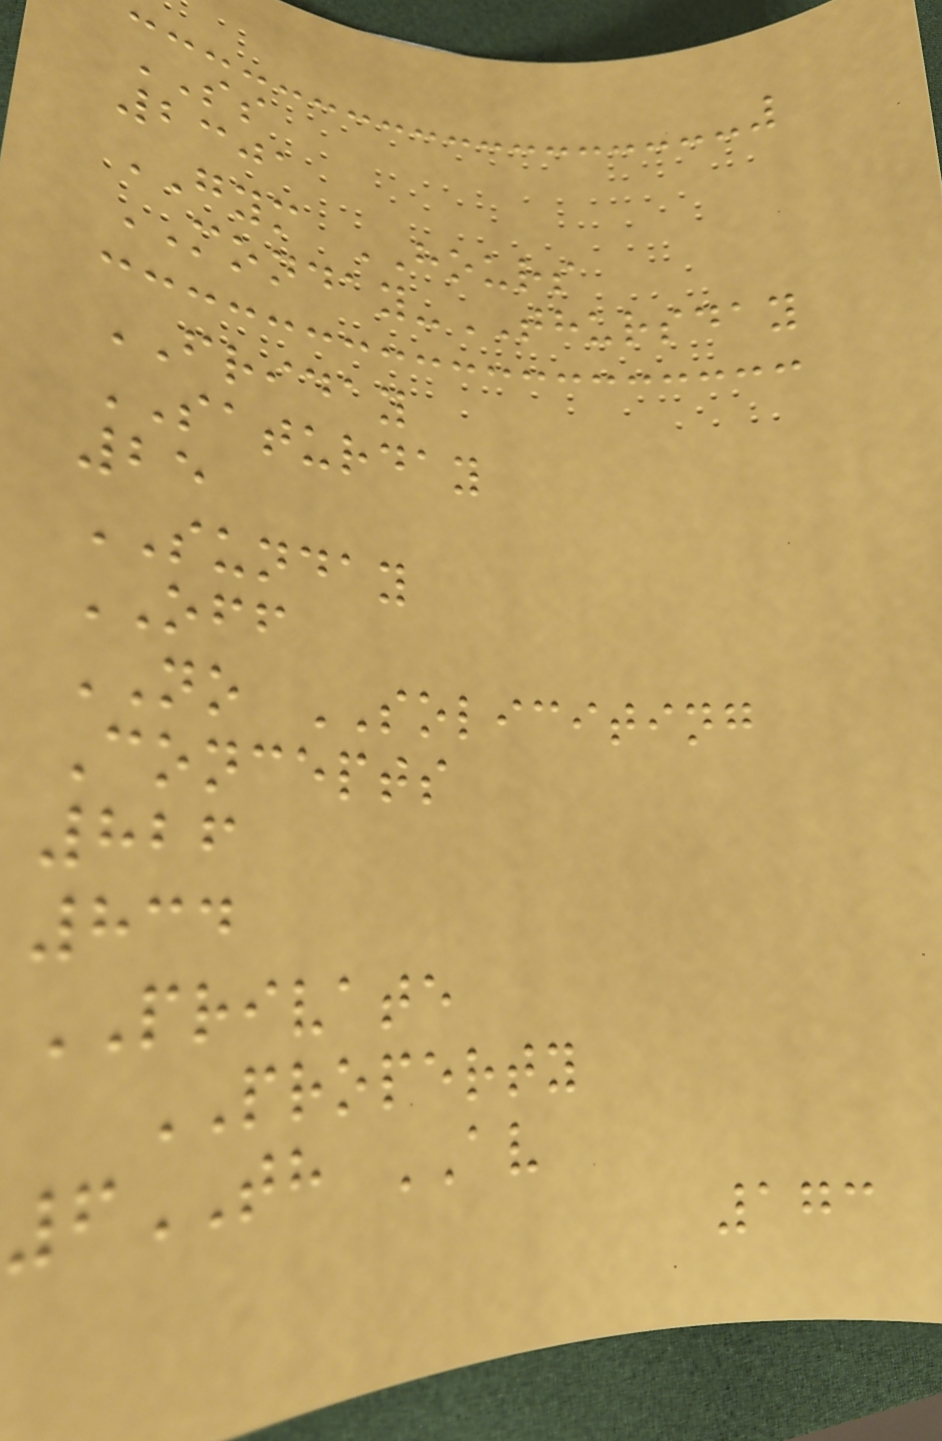SS
2301
GYM HOURS
MONDAY-THURSDAY
FRIDAY
SATURDAY
25
SUNDAY
OFF
NO SOLICITING
Concepts
826
834
PRIVATE
PROPERTY
6TH AV
173
